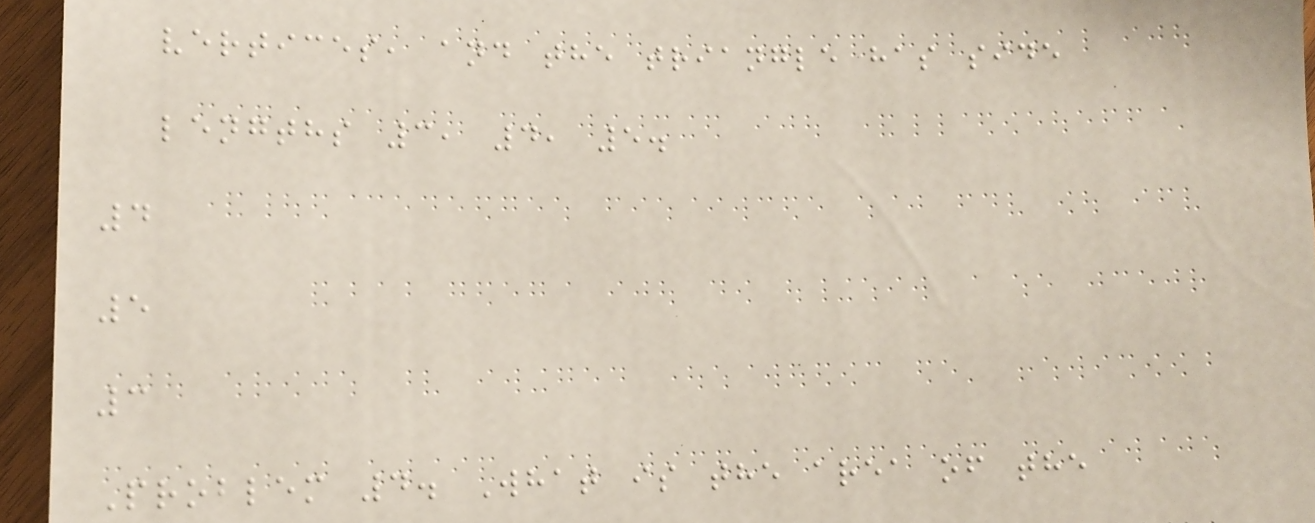vertices, and the triangle has side
lengths 3, 4, 5.
4
5
3
Problem 4. What is the area of the
